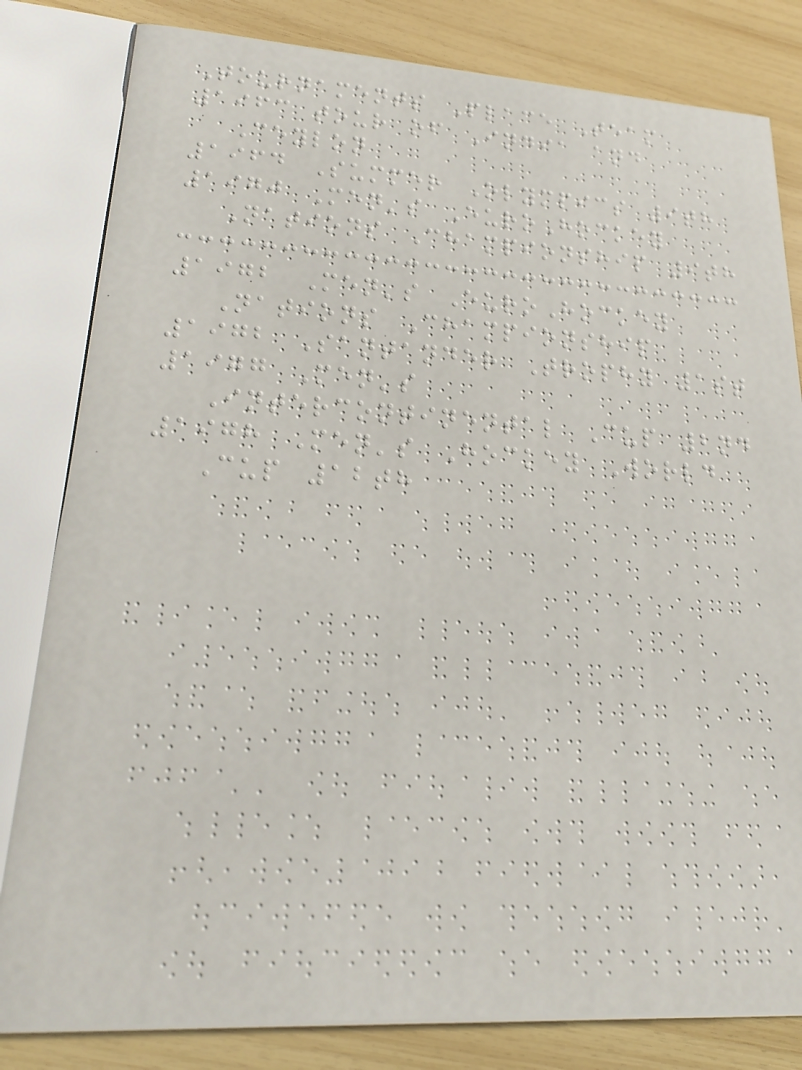Tournaments Place Team
1963 tour of India and
Ceylon
1964 Summer Olympics 9th
1970 Men's EuroHockey
Nations Championship 9th
1972 Men's EuroHockey
Nations Championship
1972 Santander Trophy 1st
1977 Men's
Intercontinental Cup 2nd
1978 Men's Hockey World
Cup 12th
